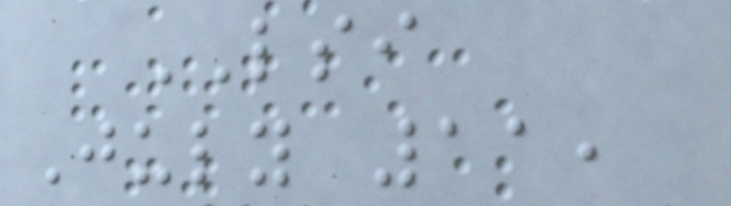LSI
July 11,
